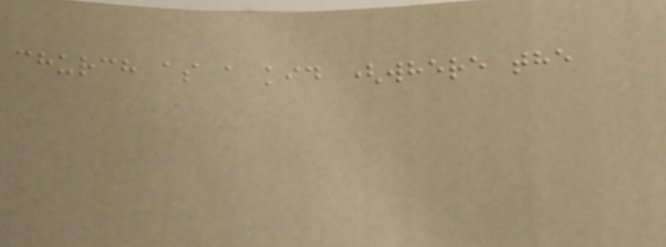church as a kid (where the
